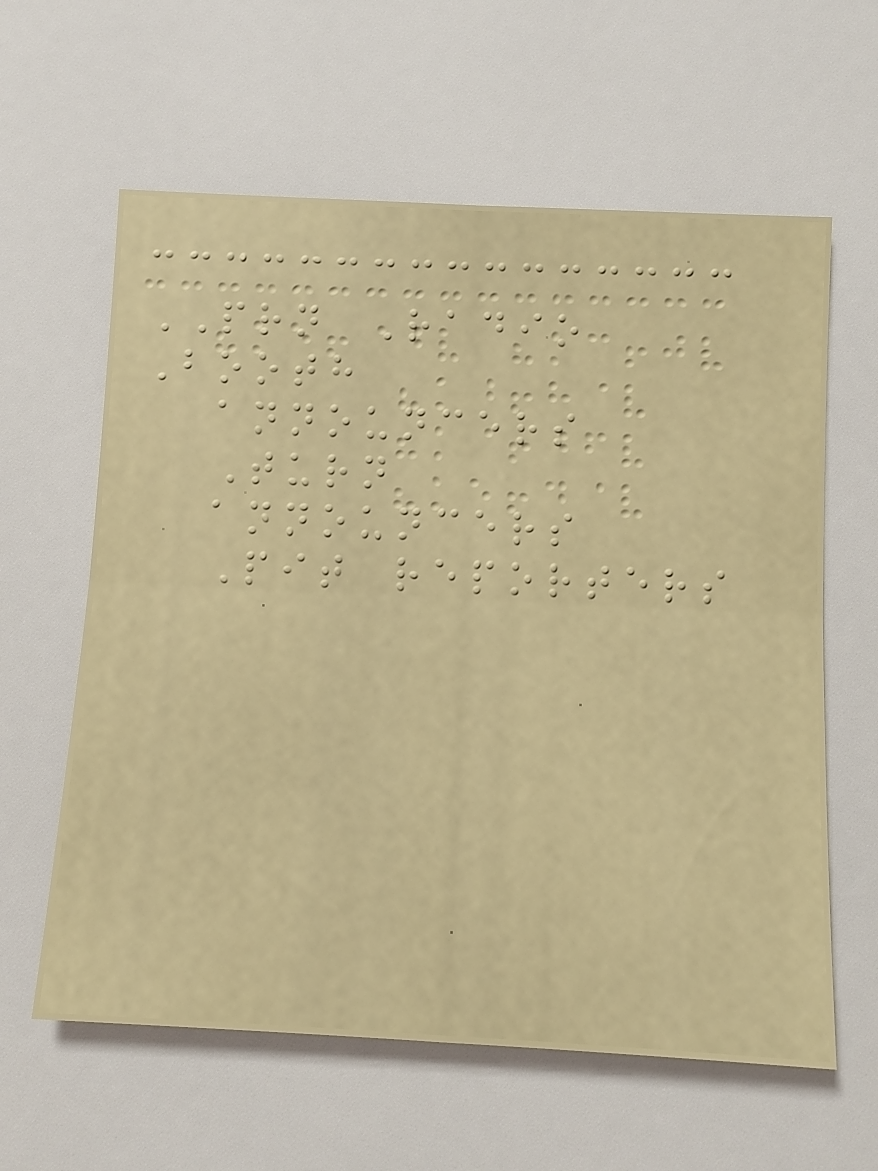PRN Radio
Booth
announcers
Turn
announcers
Pit reporters
